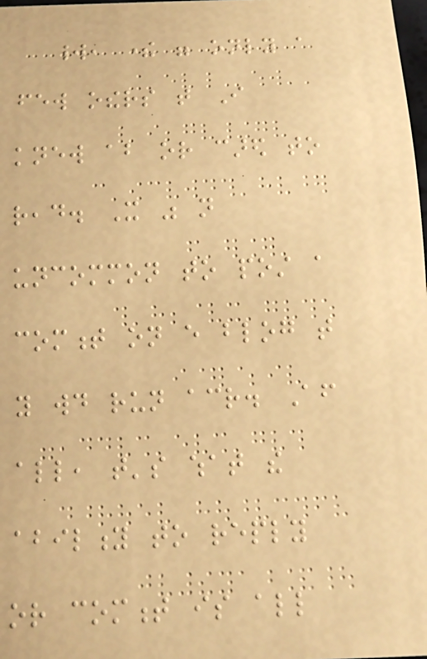world, there were only a
few others that I
knew about or cared to
read. It was not
uncommon to post a
comment on every blog that
you would run across. After
all, that's what the
ability to reply
or comment is all
